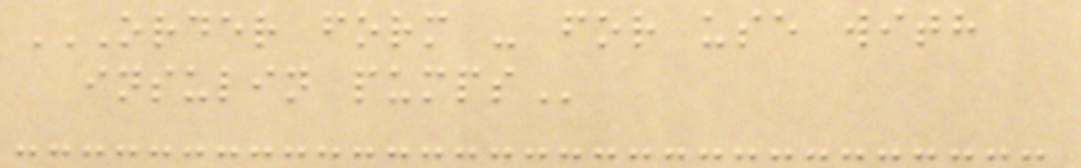ORDER FORM - FOR USE WITH
INSULIN PUMPS
